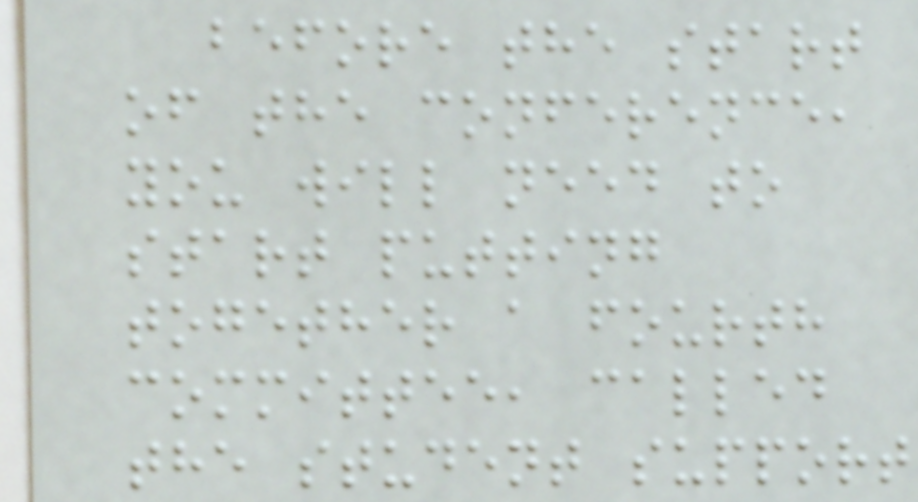before the start
of the conference,
you will need to
start putting
together a fourth
committee, called
the student support
